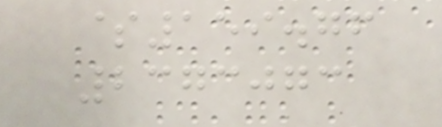$159.76
2373073
